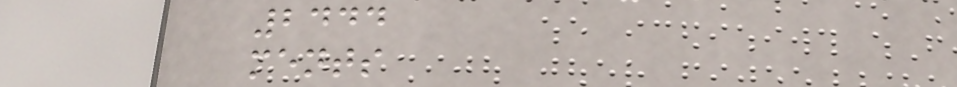2444
ments
